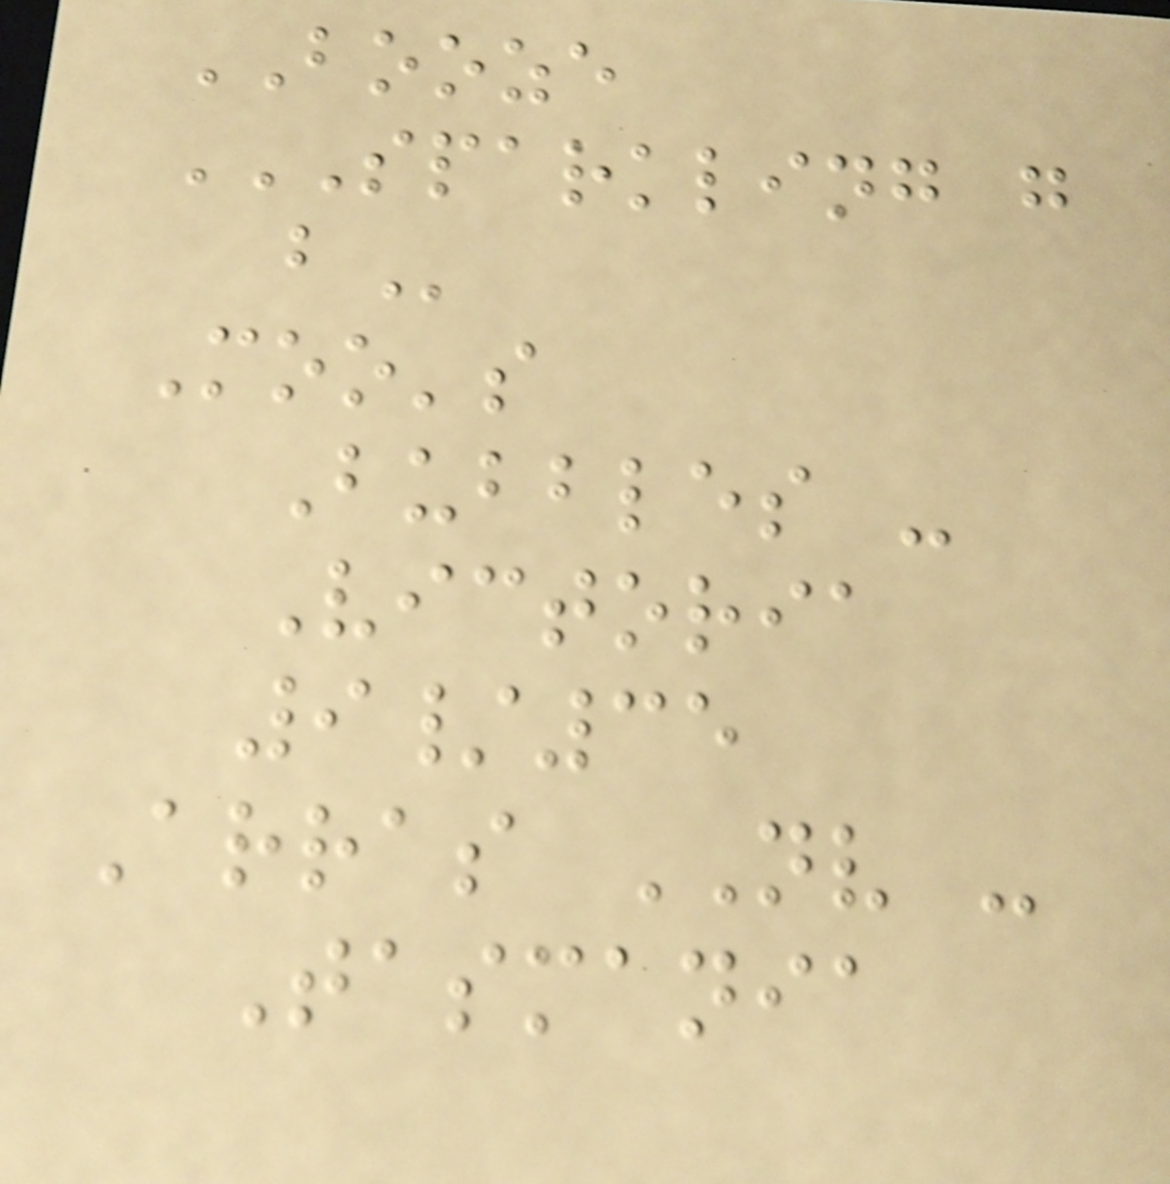BOOZE
SPARKLING G
B
Moo's
Bubbles -
Victoria
9/35
Arras NV -
Tasmania
